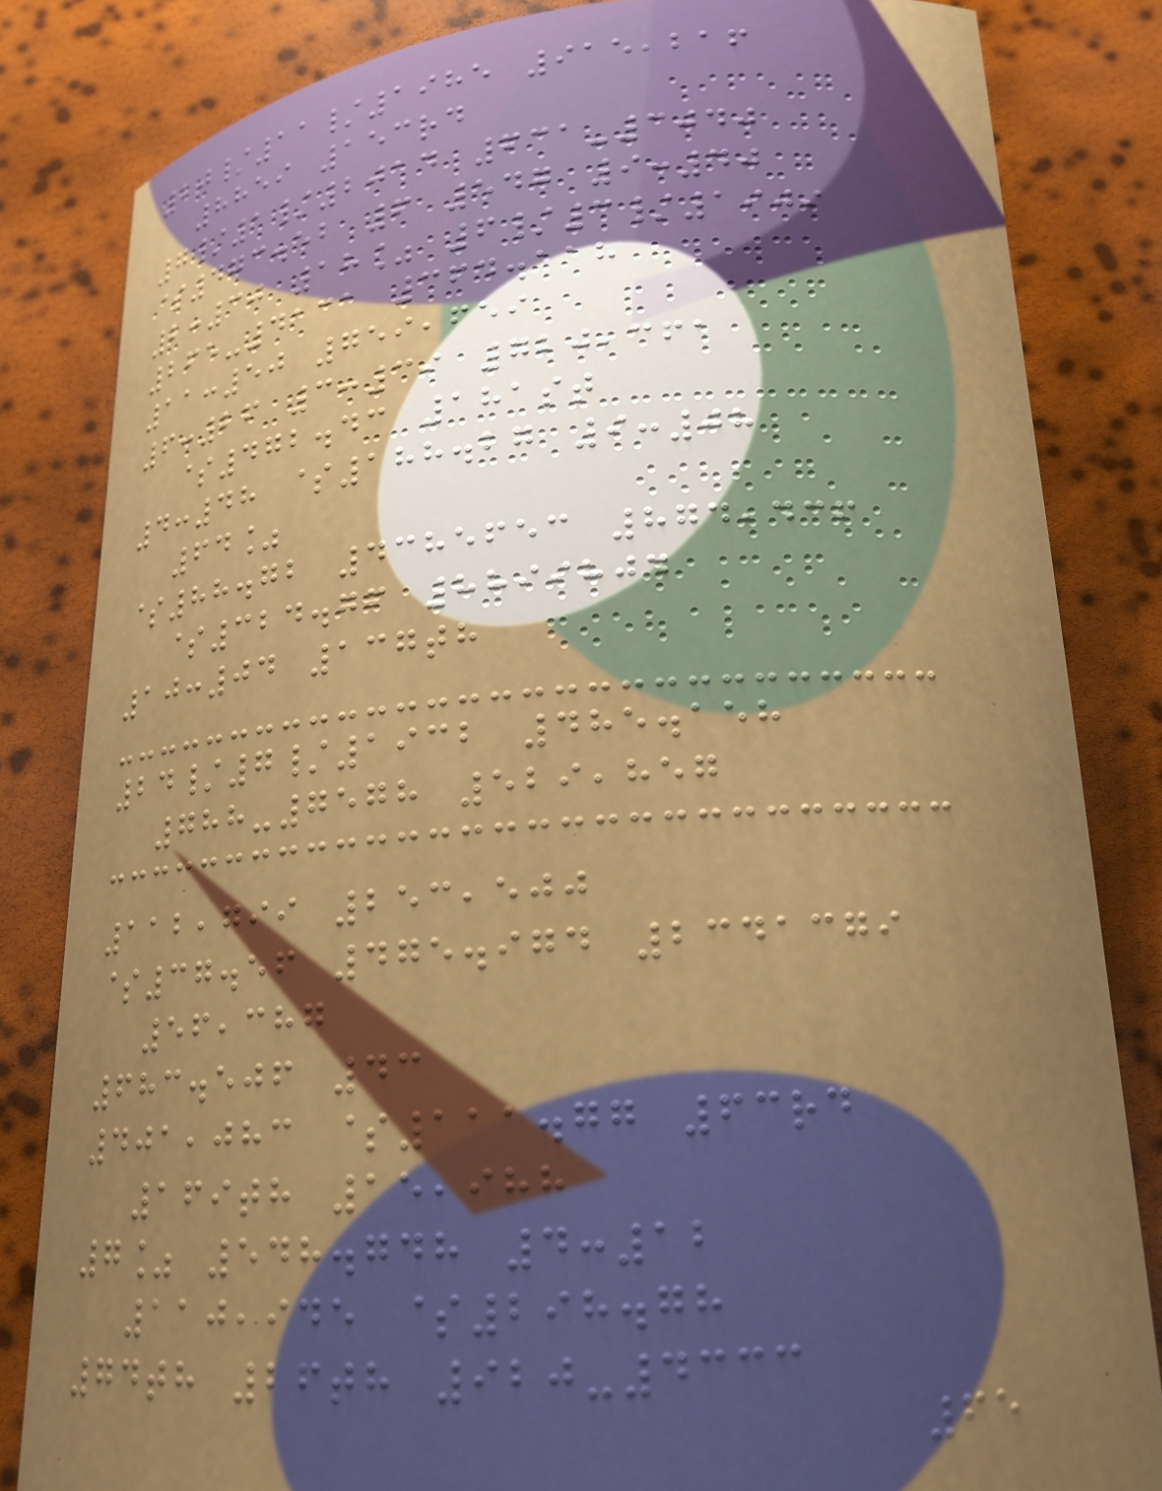20/11/1985 915,216
8859 153rd
7/1/2014 631-3040
$473.52 6 547 9:40
2:30 18% 6/3/1909
265-4131 364.118
11:50 759,659
6:26 3:39 720,361
$472.43 181st
4:48 $188.27 9:08
64%
$88.72 4385653 874,436
$324.76 8899804
10:04 137th
24/7/1932 485.158
788-7578 529,857
112,799 253,500
$37.56 475.974 2341379
56,387
683.506 43
401,083 $111.77 63rd
169th 15,988
7% 548.748 4:12
110,945 $298.78
74th 26th 920-4333
65
